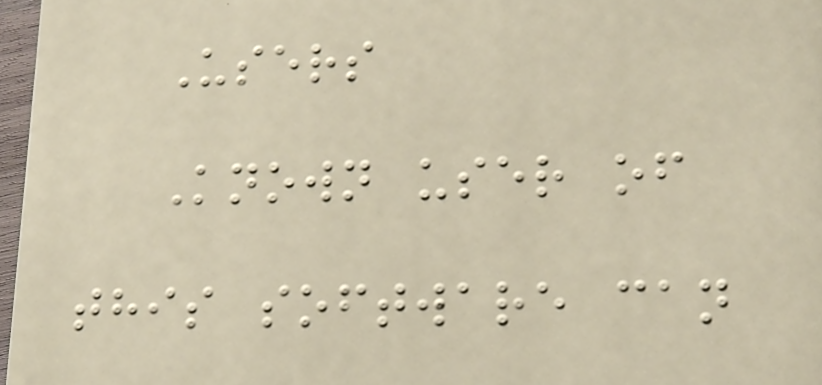Users
Known user of
this software can
